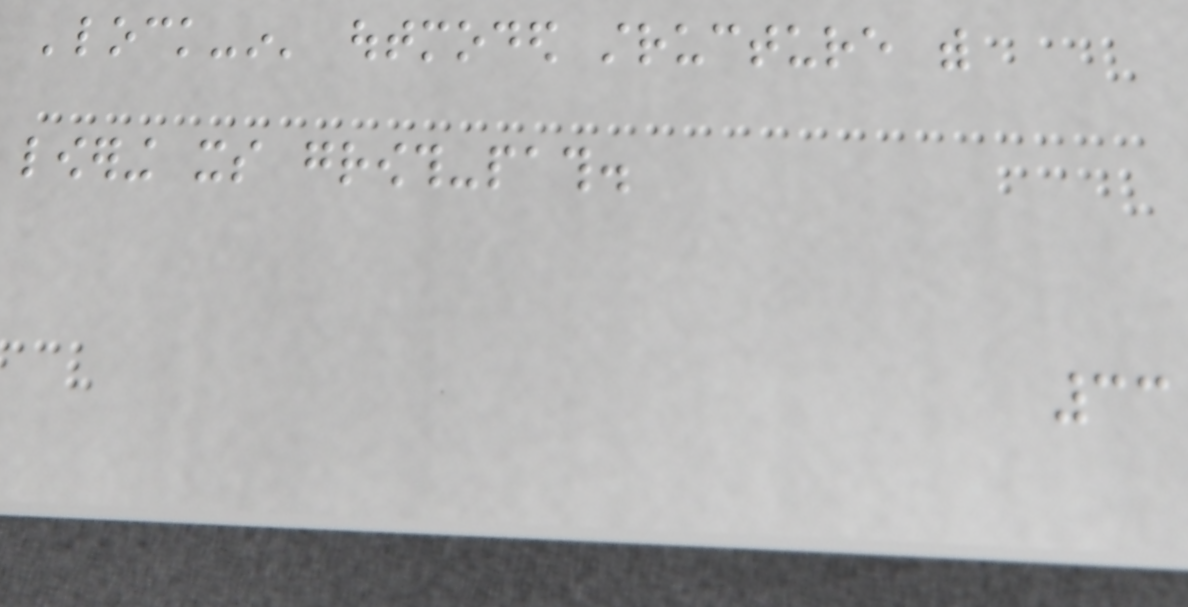'lock-in' outmoded structure with
lowering its growth-path.
33
